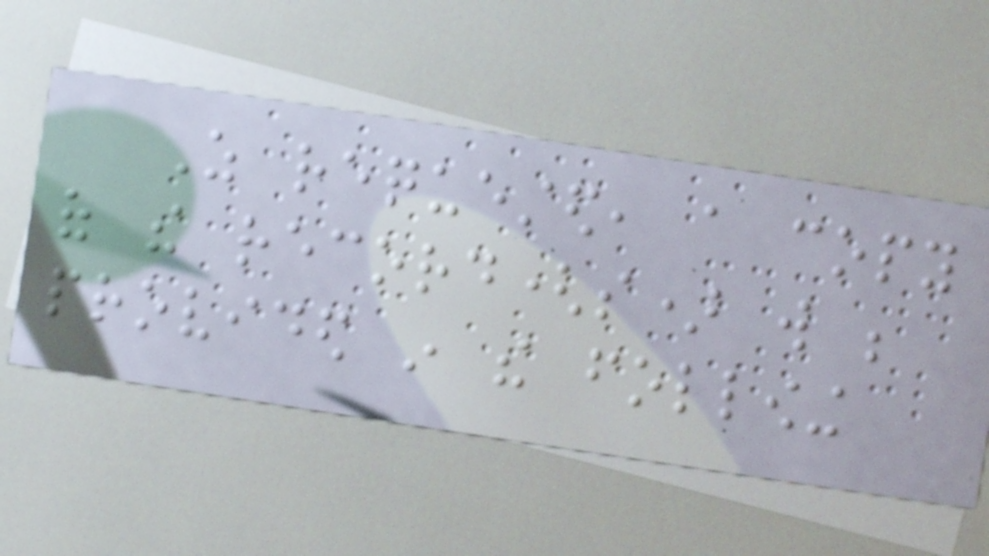As requested, a copy
of the record(s) will be
provided in the following
